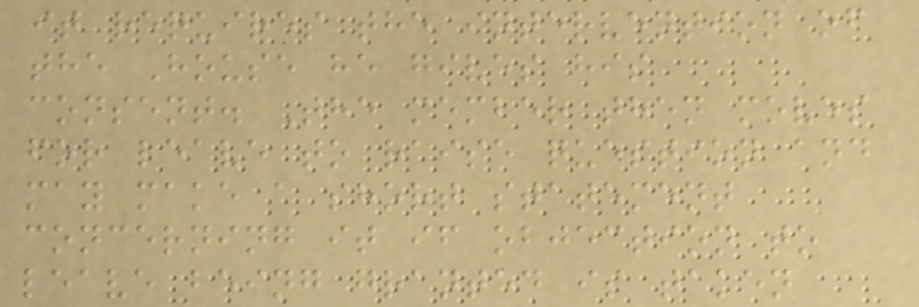it requires the intervention of
the House he gives his
consent. The member then moves
for leave to raise question and
may make a short statement
concerning it if objection to
leave being granted is taken
